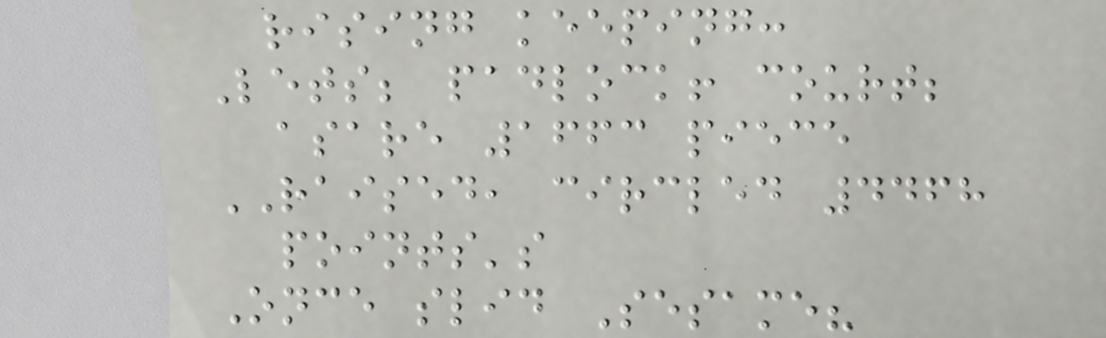rising keeping:
Lets; padlock! court;
asare 1663 piece
RAISED, circled 4468
points's
Once slid Sesame?
